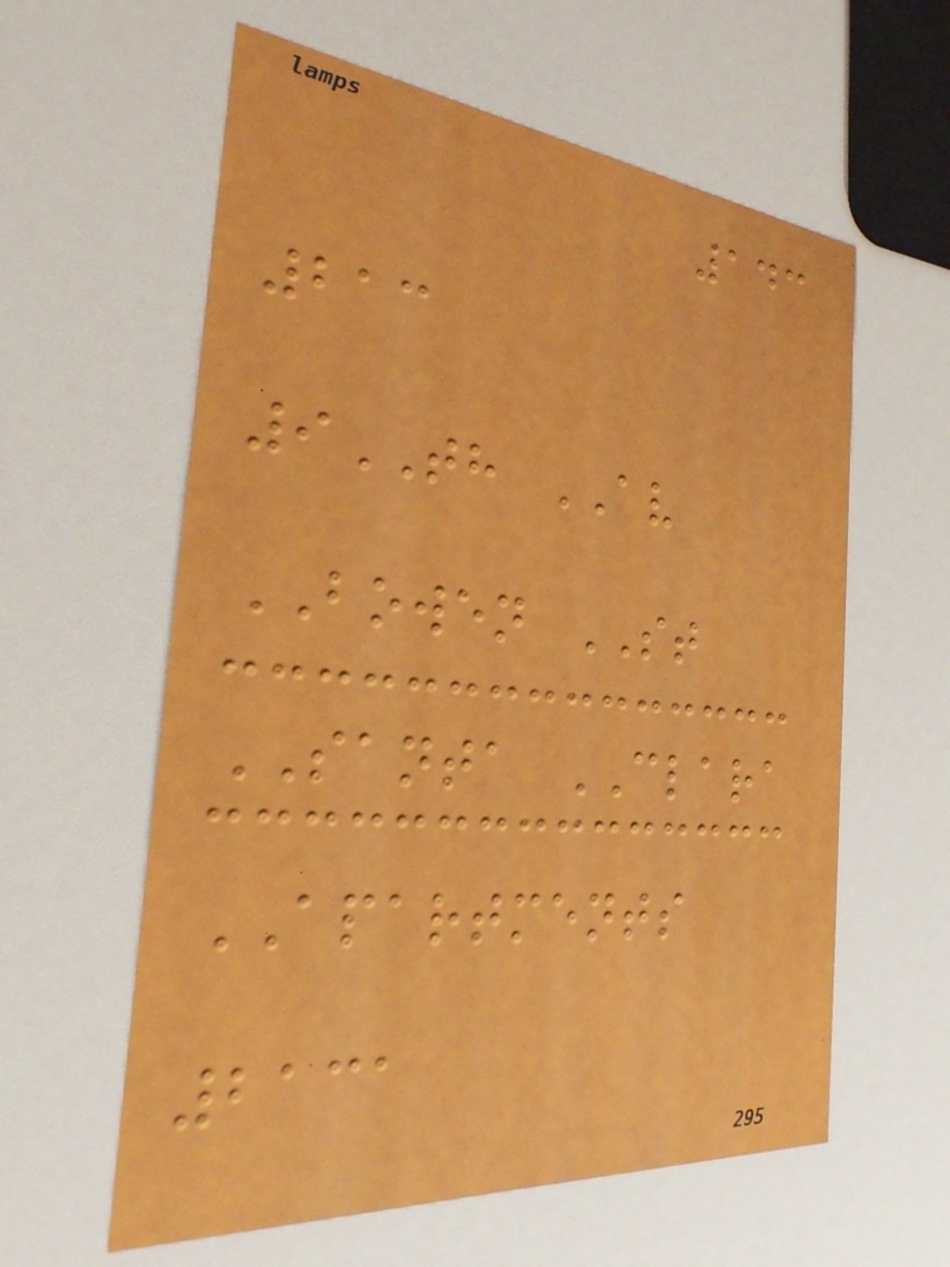143
213
9TH AV
BOWEN ST
SANTA CLARA
APARTMENTS
2131
